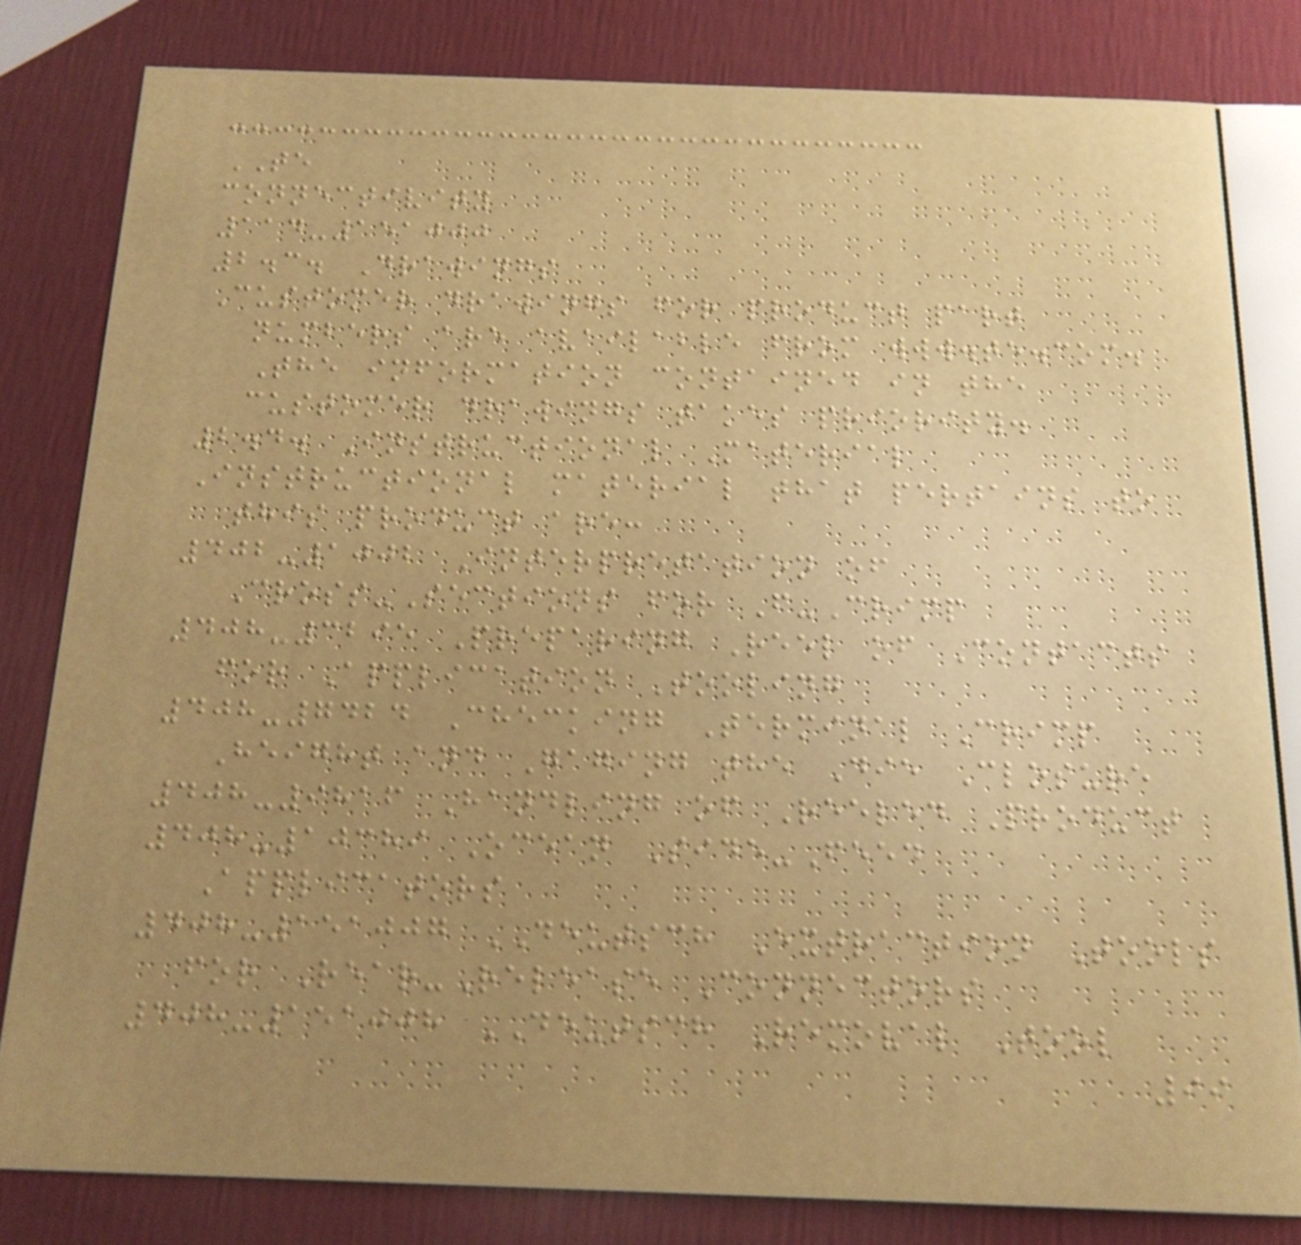TE
connectivity
114-151000
2.3. Drawings
Customer drawings for product part
numbers are available from www.te.com.
The information contained in the
customer drawings takes priority.
2.4. Instructional Material
Instructional material that pertains to
this product are:
402-1002 Interpretation of
Cross-Sections for F-Crimp
408-3295 Preparing Reel of Contacts
for Application Tooling
408-7424 Checking Terminal Crimp
Height and Gaging the Die Closure
408-9816 Handling of Reeled Product
408-10389 Ocean Side-Feed
Applicators
408-151007 DEUTSCH Extraction Tools
for Rear-Release Connectors
408-151008 DEUTSCH Removal Tool
99
